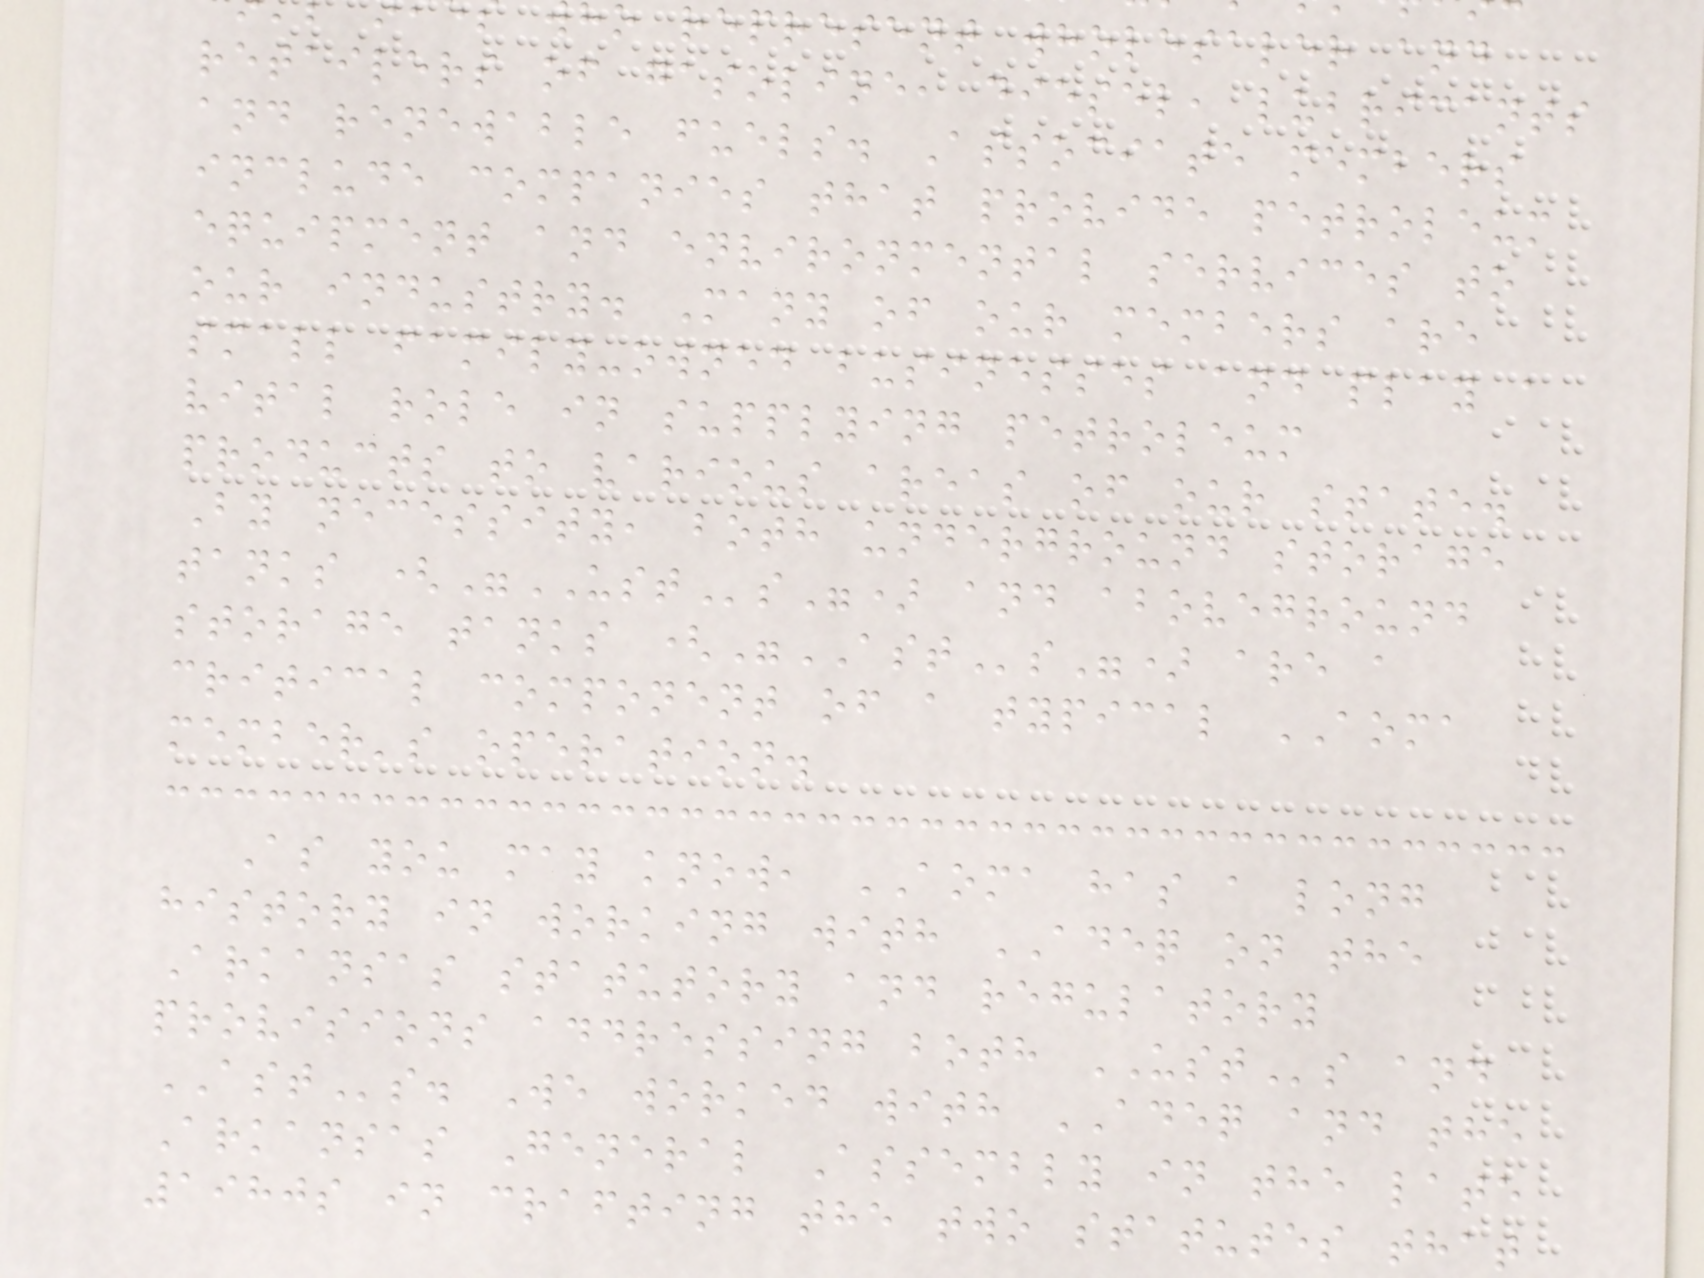ho represent wholesaler and
retailers of gasoline, diesel, lubricants
and renewable fuels. Associate members
include companies that provide petroleum
equipment and environmental services to
our industry. Many of our members are
small family-owned businesses and play a
vital role in supplying petroleum
products to various areas of our state.
By necessity, both underground storage
tanks ("USTs") and aboveground
storage tanks ("ASTs") are a
critical component of a typical AOMA
member's operation.
As you may know, AOMA has a long
history in working with ADEQ on the
Arkansas statutory and regulatory
provisions addressing both USTs and
ASTs. We worked with ADEQ and the
Arkansas General Assembly in the late
1980s in crafting the two statutes that
